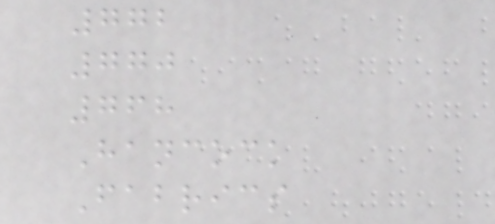772
770
768
Hancock
Fabrics
